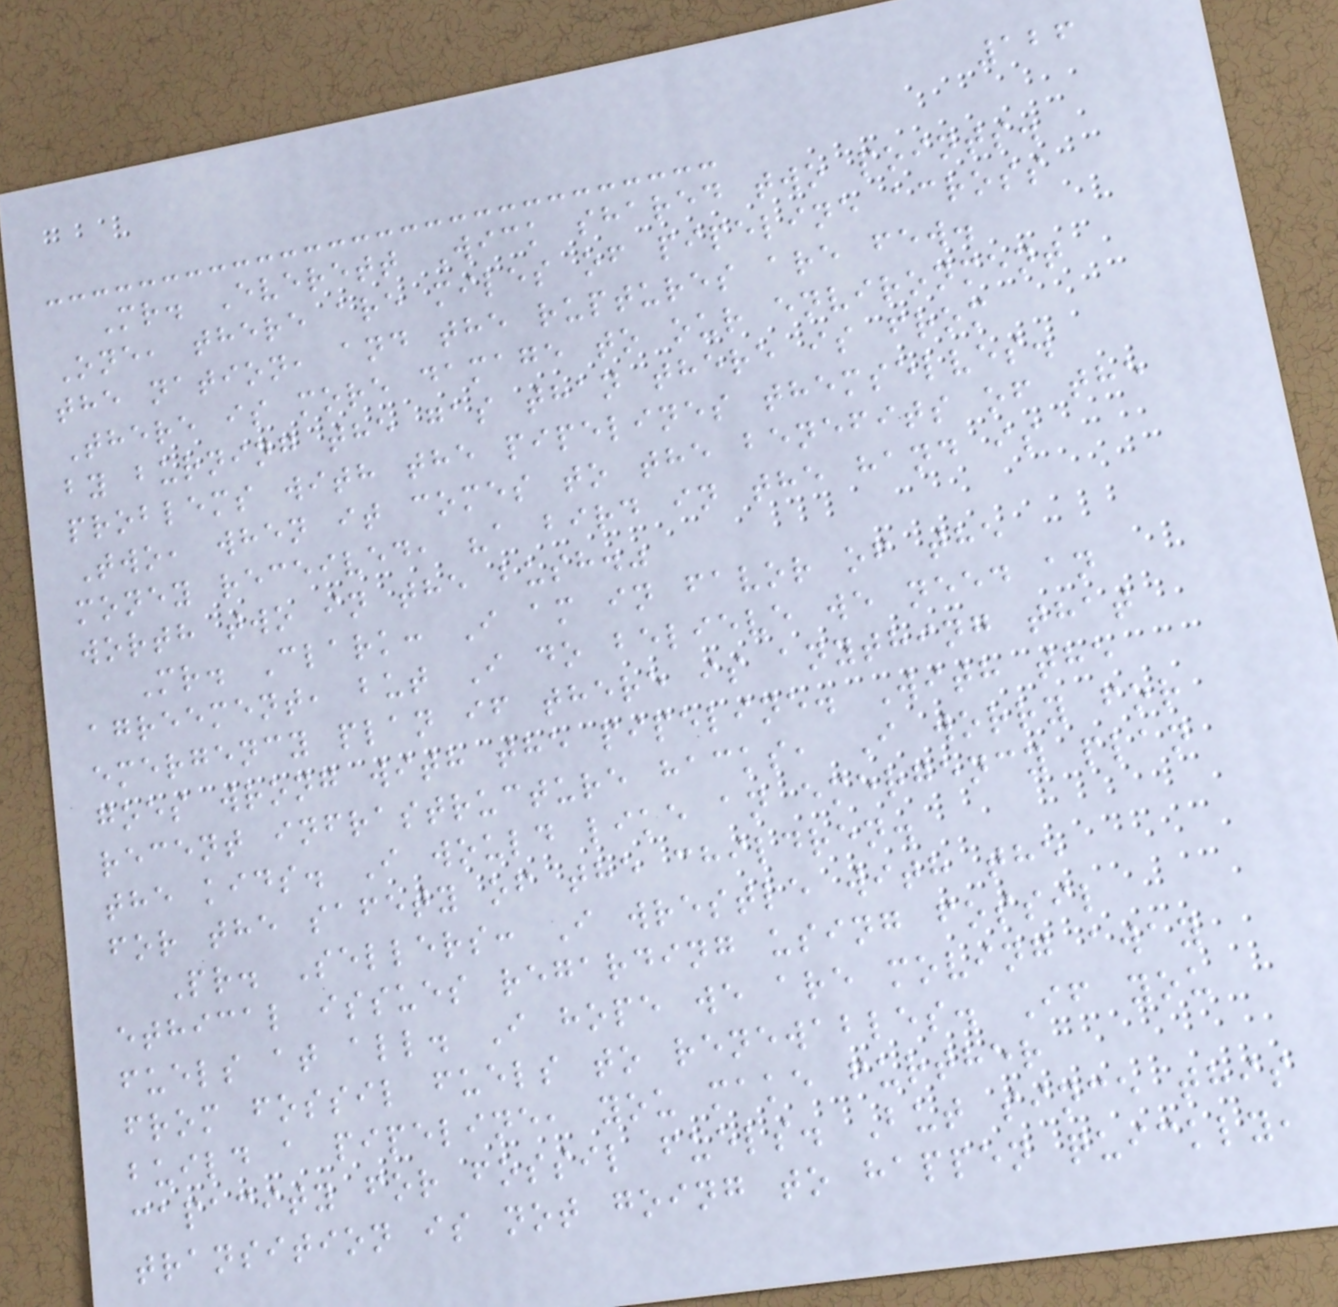126
Mr. Everett Wick shared two points.
One, there are miles of pipeline across
the nation, and the ruptures are few.
There is more damage to our environment
by burning the gas than there is from
problems with the pipelines themselves.
Two, when it comes to the benefits of the
money received, "a bird in the hand is
worth two in the bush."
Mr. Clark: I am in favor of the
agreement, but I do believe we need an
emergency plan if there is anything that
goes wrong with the pipeline. With the
recent infrastructure hacks, I worry for
the kids. I would like an emergency plan
for the safety of the children.
Pr. Sellers: I wrestle with the
ethical issues regarding using fossil
fuels at all. I hope we are moving away
from fossil fuels to renewables. If you
build a pipeline, you make further
capacity for fossil fuels. But since this
transition is not going to happen quickly,
